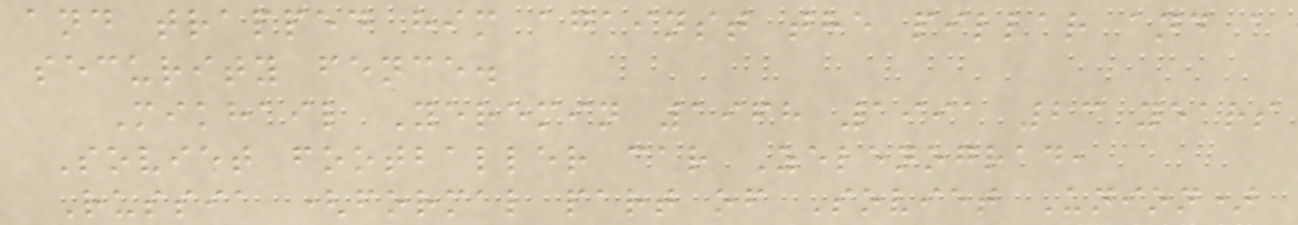and trapped him against the pillar and a
security fence.
Mikhail Yeremin 1968 1991 23 years
Soviet footballer car Zelenograd,
Russia (formal part of Soviet Union)
